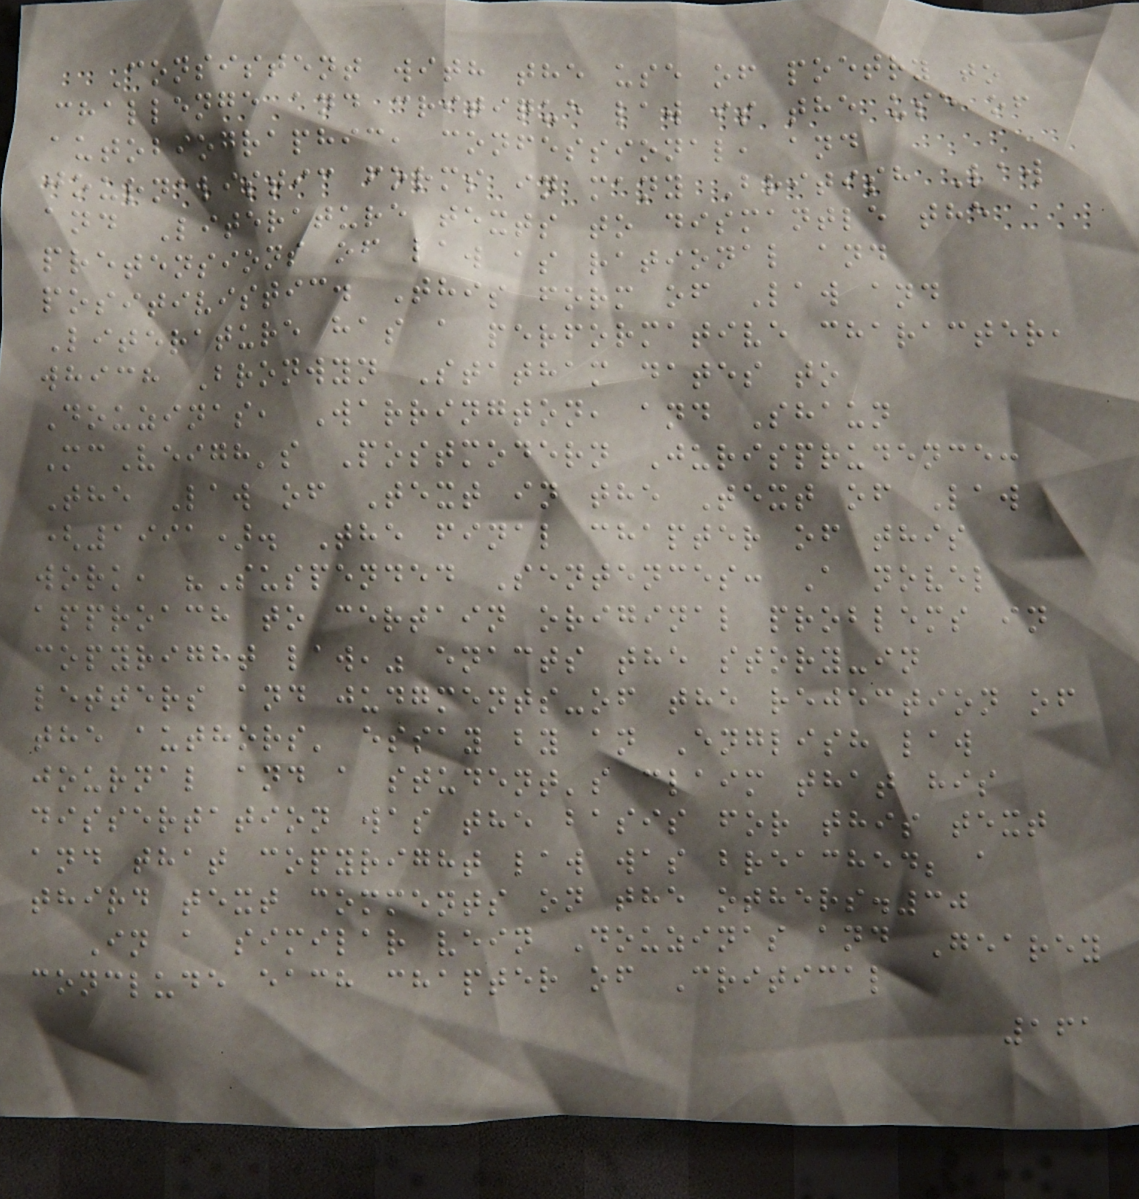Consistent with the use of poetry to
challenge and critique law is the use of
autobiographic, confessional, and
journalistic forms in many British Law
and Literature texts to dismantle the
pretensions of law as rational and
positivistic. This form of Law and
Literature has a performative character,
which Bronwyn Statham dates to
Douzinas, Warrington, and Shaun
McVeigh's Postmodern Jurisprudence:
The Law of Text in the Text of Law
(1991). The final chapter of this
work, "Suspended Sentences: A novel
approach to certain original problems in
copyright law," enacts the story-in
letters and judgments-of the rejection of
the authors' essay by an English law
journal and a student's claim that his
dissertation was the basis for this text
and that copyright law was breached; a
third text comments on the others.30
In a similar vein Douzinas and Gearey
conclude each chapter of Critical
161
